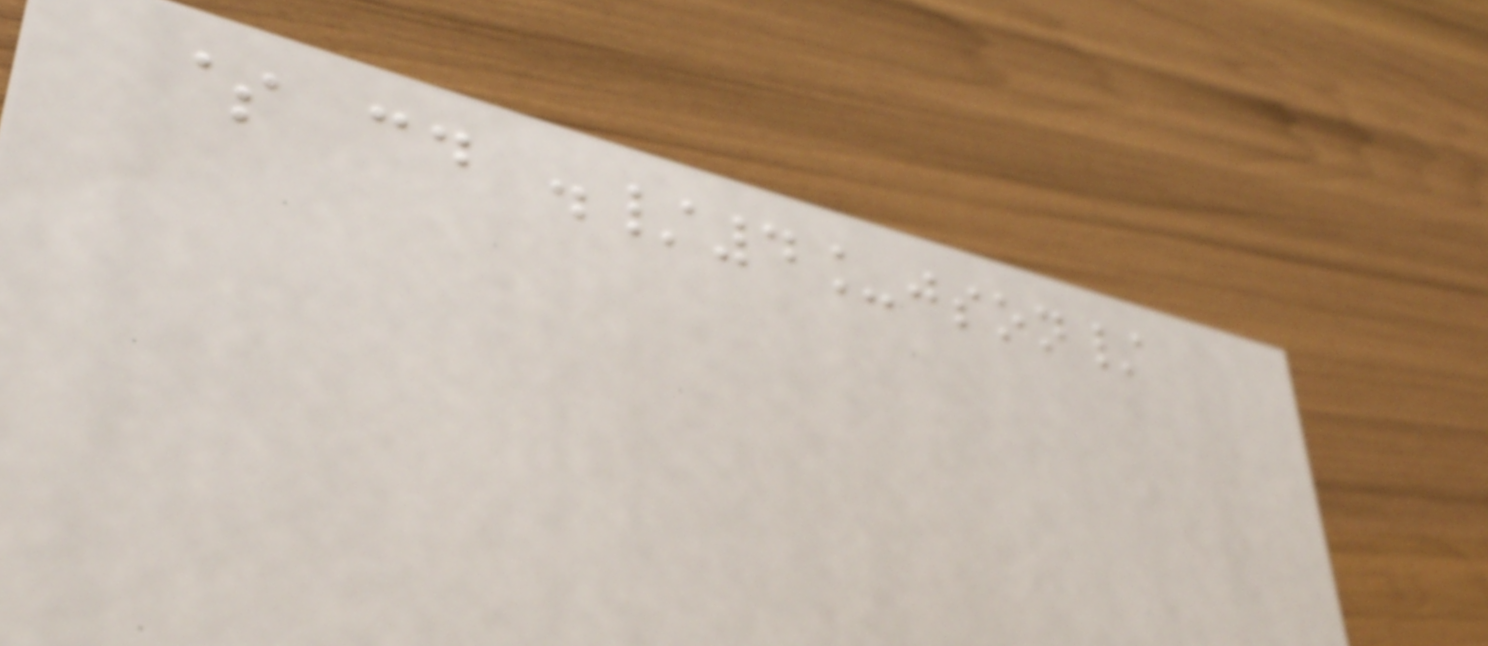$ cd ./4_json/
